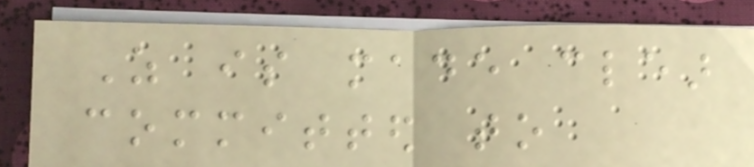As is made clear
committed to
